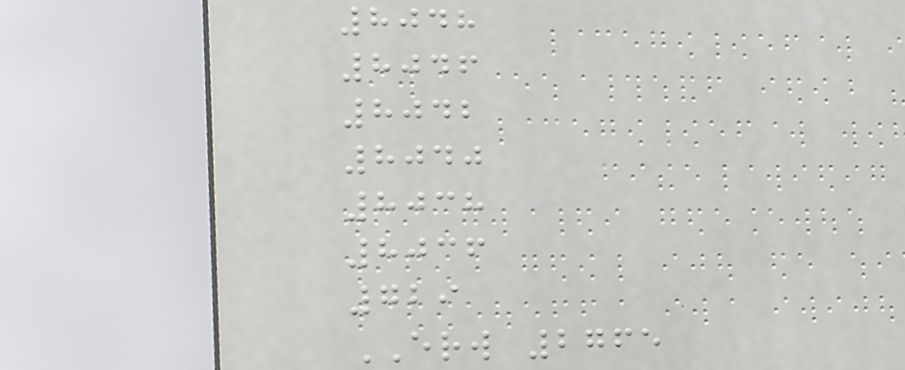8048
8046
8042
8040
8038
8036
729
ERW 2765
